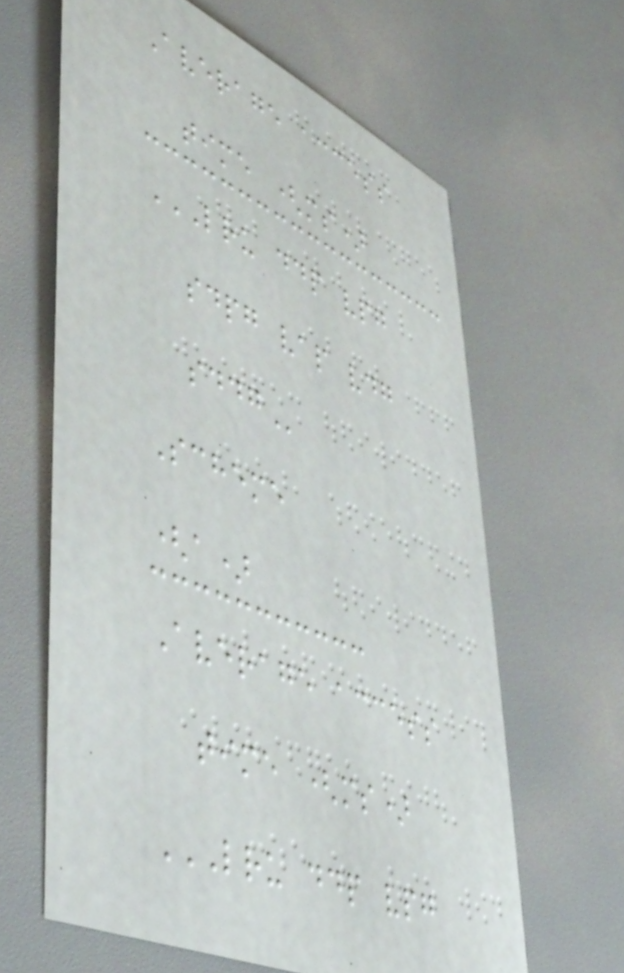Average access
time (ms)
LRU DDP VPG
SDPG VAP VDG
SDDG
Scheme
(a)
Average access
time (ms)
LRU DDP VPG
